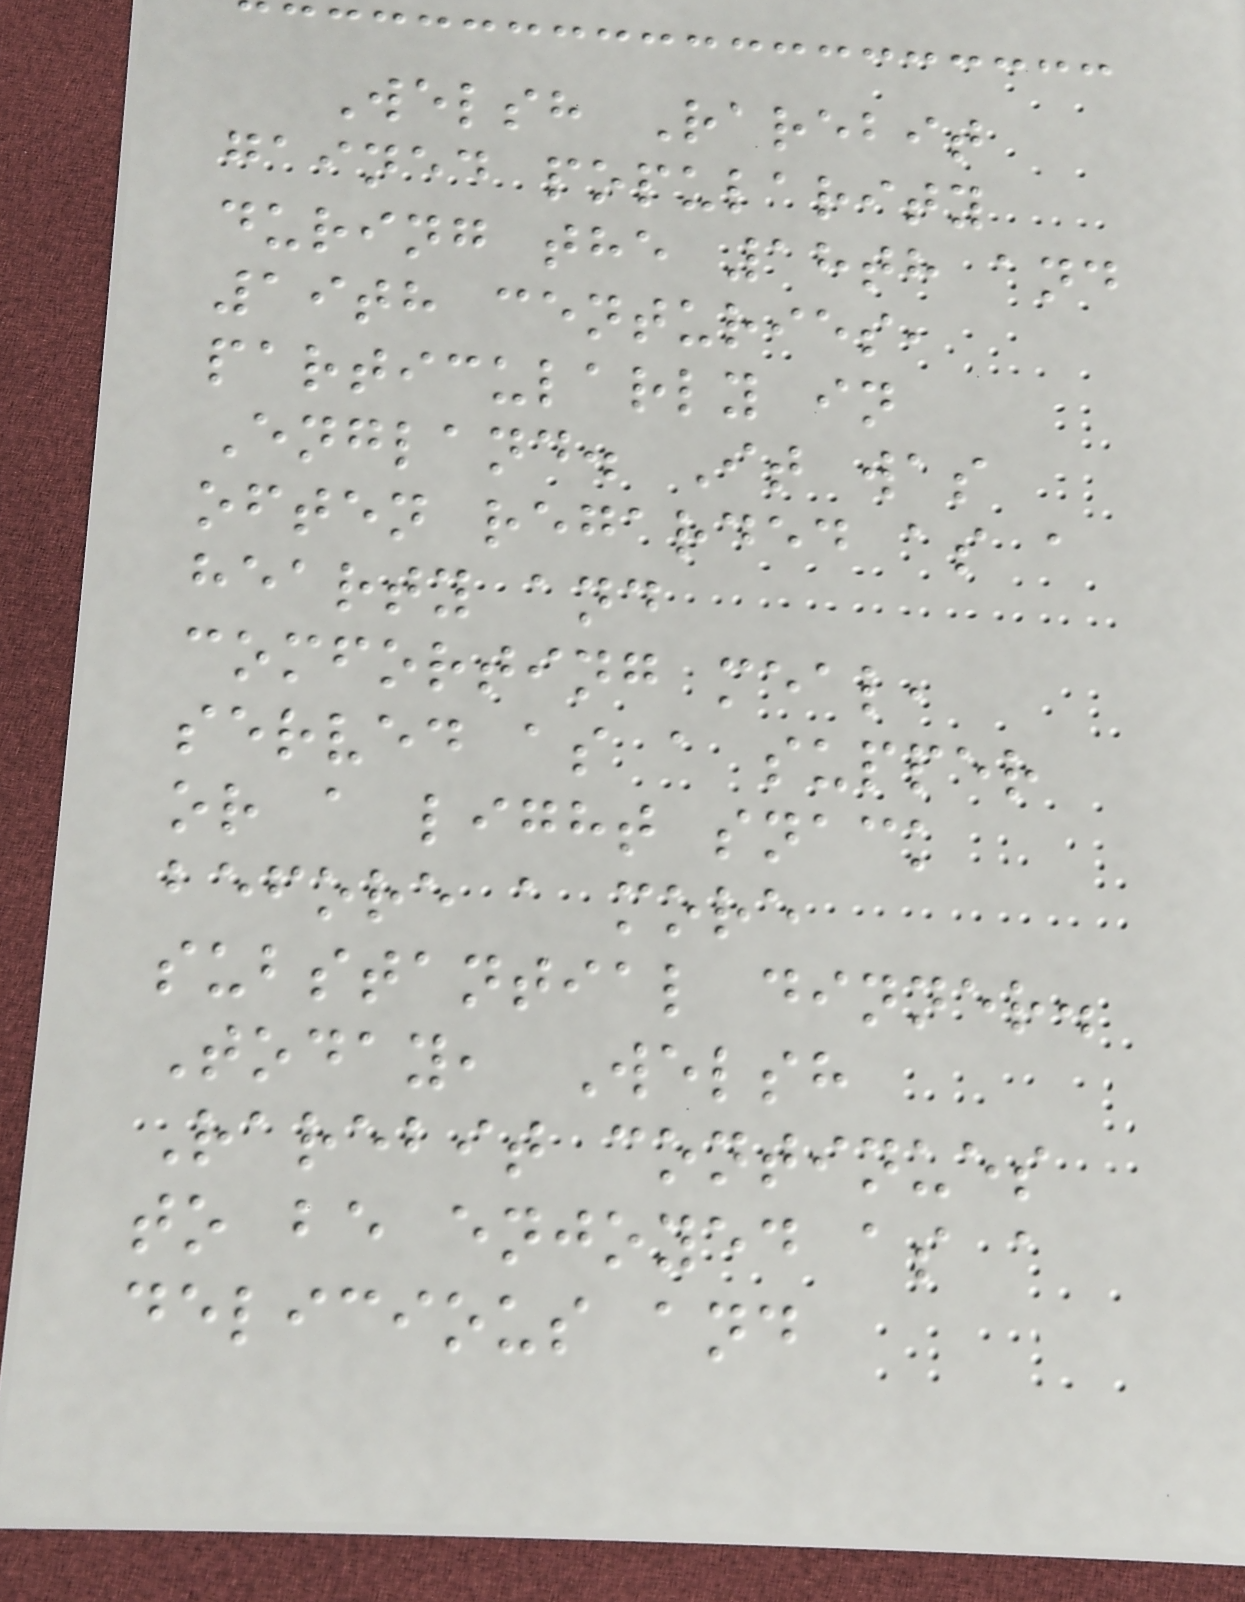Welsh Rarebit
gained popularity
during the 18th and
19th centuries,
particularly in
England. It was
often regarded as a
hearty and
comforting meal,
served as a supper
or a light snack
before a more
substantial dinner.
Today, Welsh
Rarebit continues
to be enjoyed as a
delicious and
